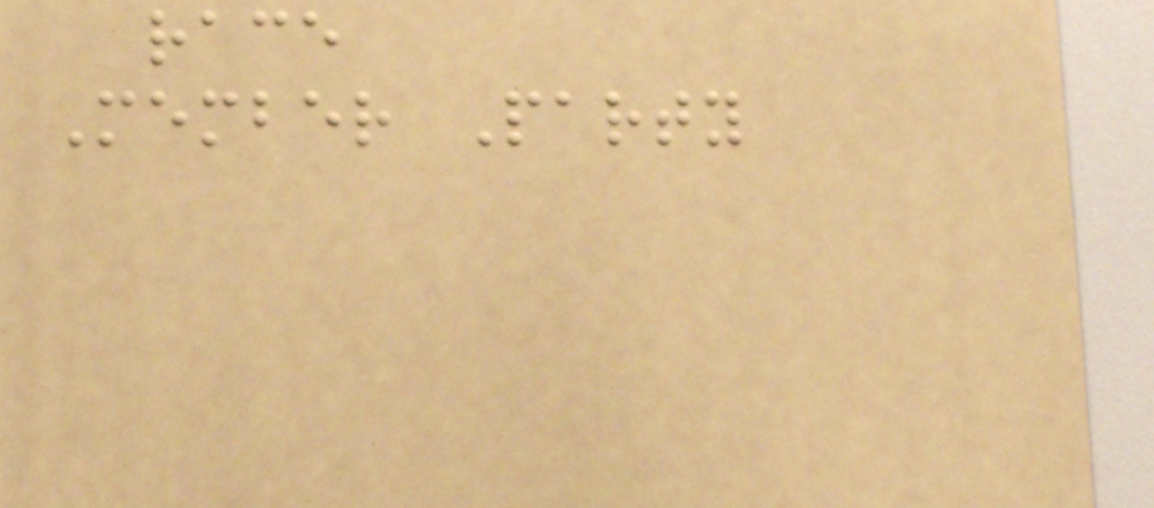race
Member Party
